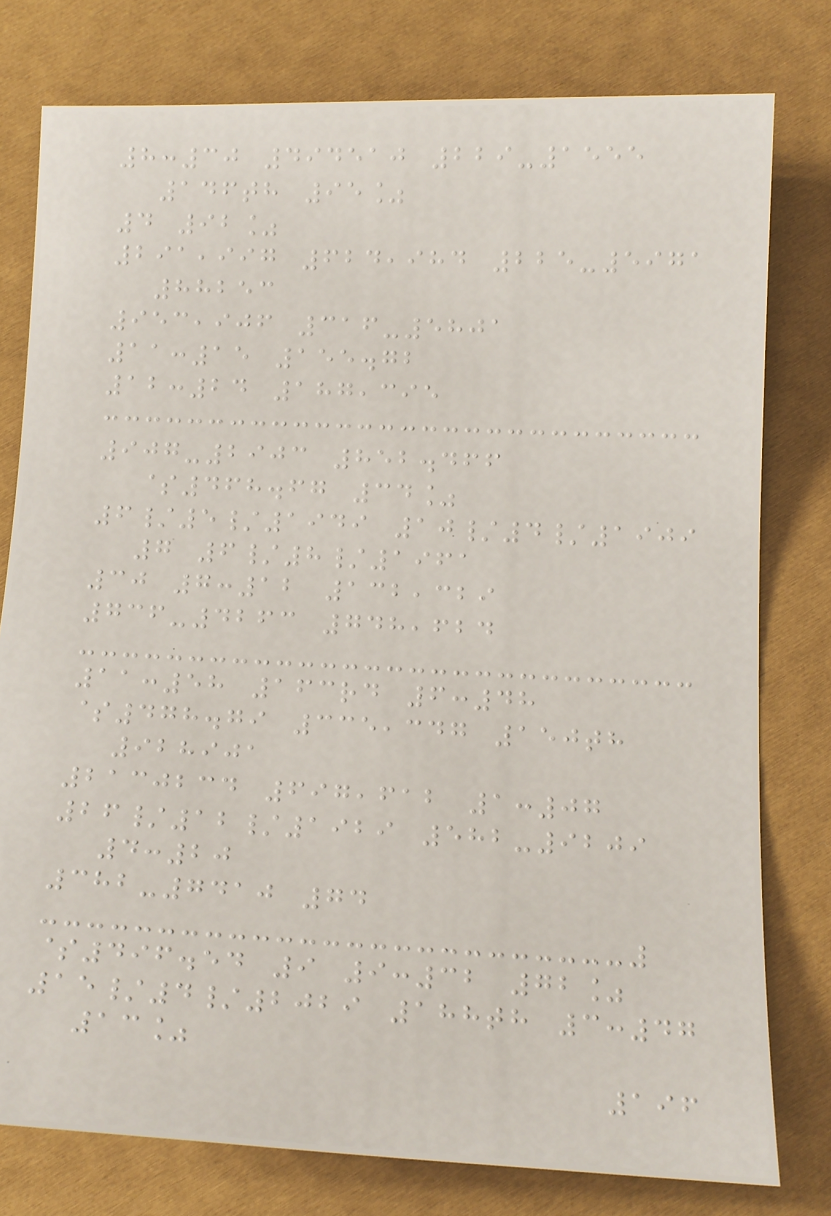8:30 494510 229-1555
146th 95%
4 92%
291,997 624,984 225-5971
88253
953,906 316-5801
11:15 155.72
12:24 187,395
907-2903 852.466
$468.67 34%
6/5/1949 10/4/1909
7 6/8/1961
30 7:12 132,329
736-4263 748,624
11:58 163rd 6:48
$478.79 335,347 150th
928901
2130234 697,612 1:07
26/12/1929 582-9209
4:20
382-7410 74
$496.54 9 9:32 72%
15/4/2029 188th 3:47
13%
196
